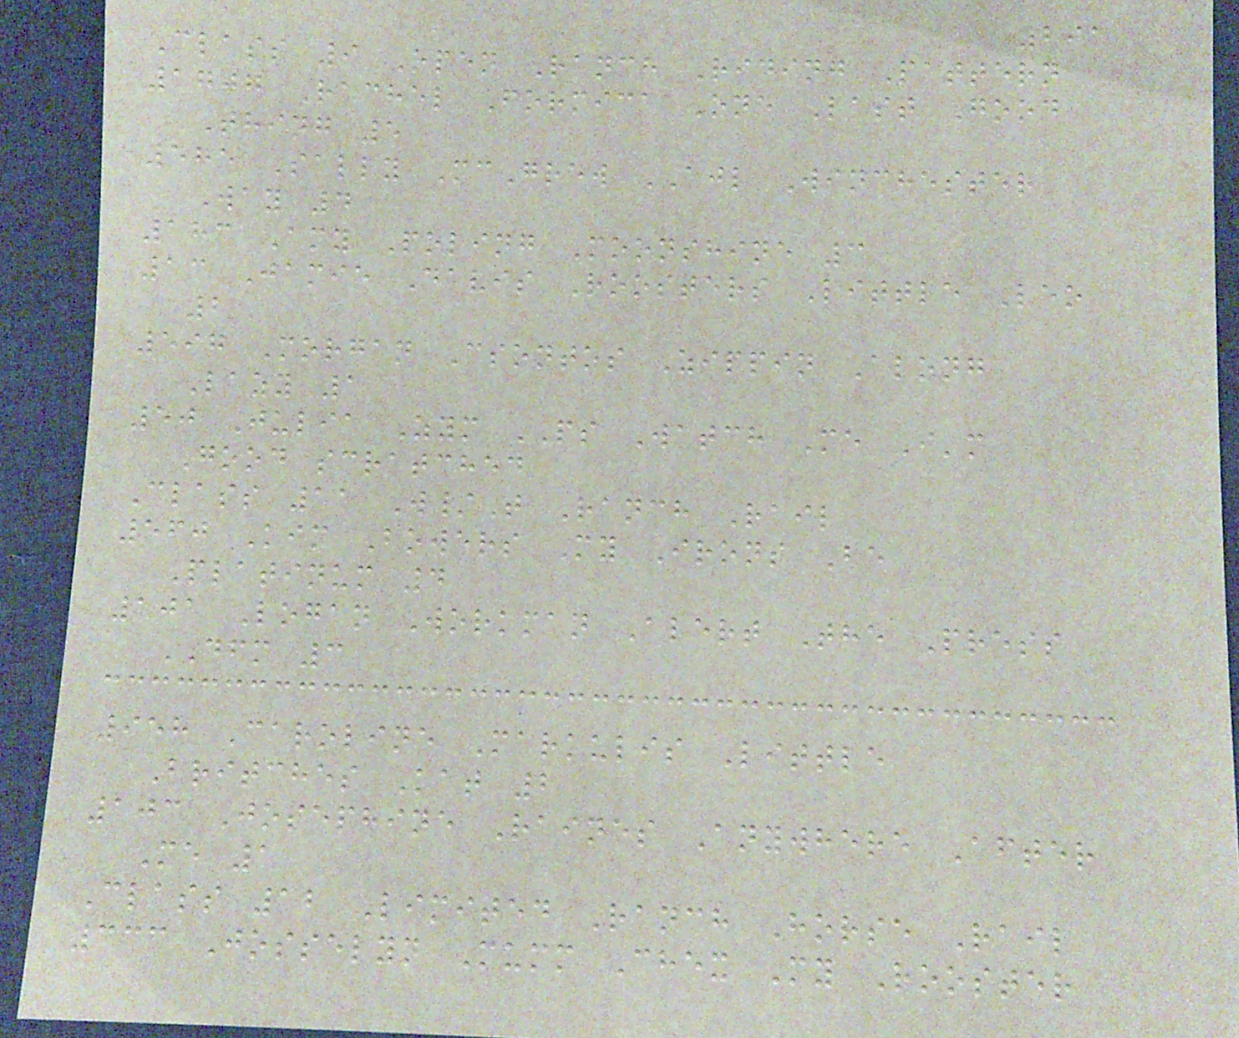291
Class 9 Open Ranch Riding Pattern
1707 Rachel Formica One Last Good
Thing 5
585 Sally McGrew AJL Winchester
Way 4
183 Amy Poling Moonshine 3
13 Jamie Davis Roosters Little Leo
2
597 Morgan Csontos Zippin Along
Lazy 1
50 Julia Zym PS Watch Me I'm
Good scratched
Class 11 W/T Ranch Rail
560 Kim Bowers My Irons Be
Platinum 4
101 Logan Workman Alert The Press
DFM 3
958 Caroline Markulis Little
Britches Kat 2
103 Josephine Raines Anywhere After
Me 1
Class 12 Limited Ranch Horse Rail
333 Josselyn Mumm Chex My Rooster
